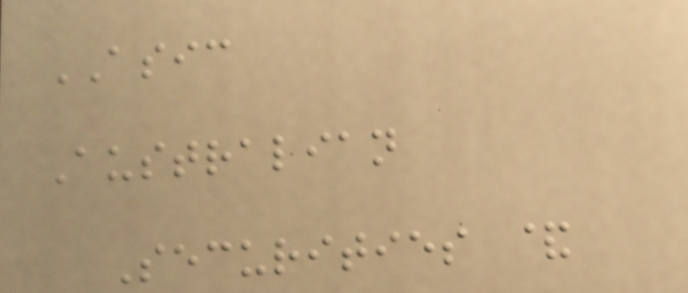ASIC
Australian
Securities &
